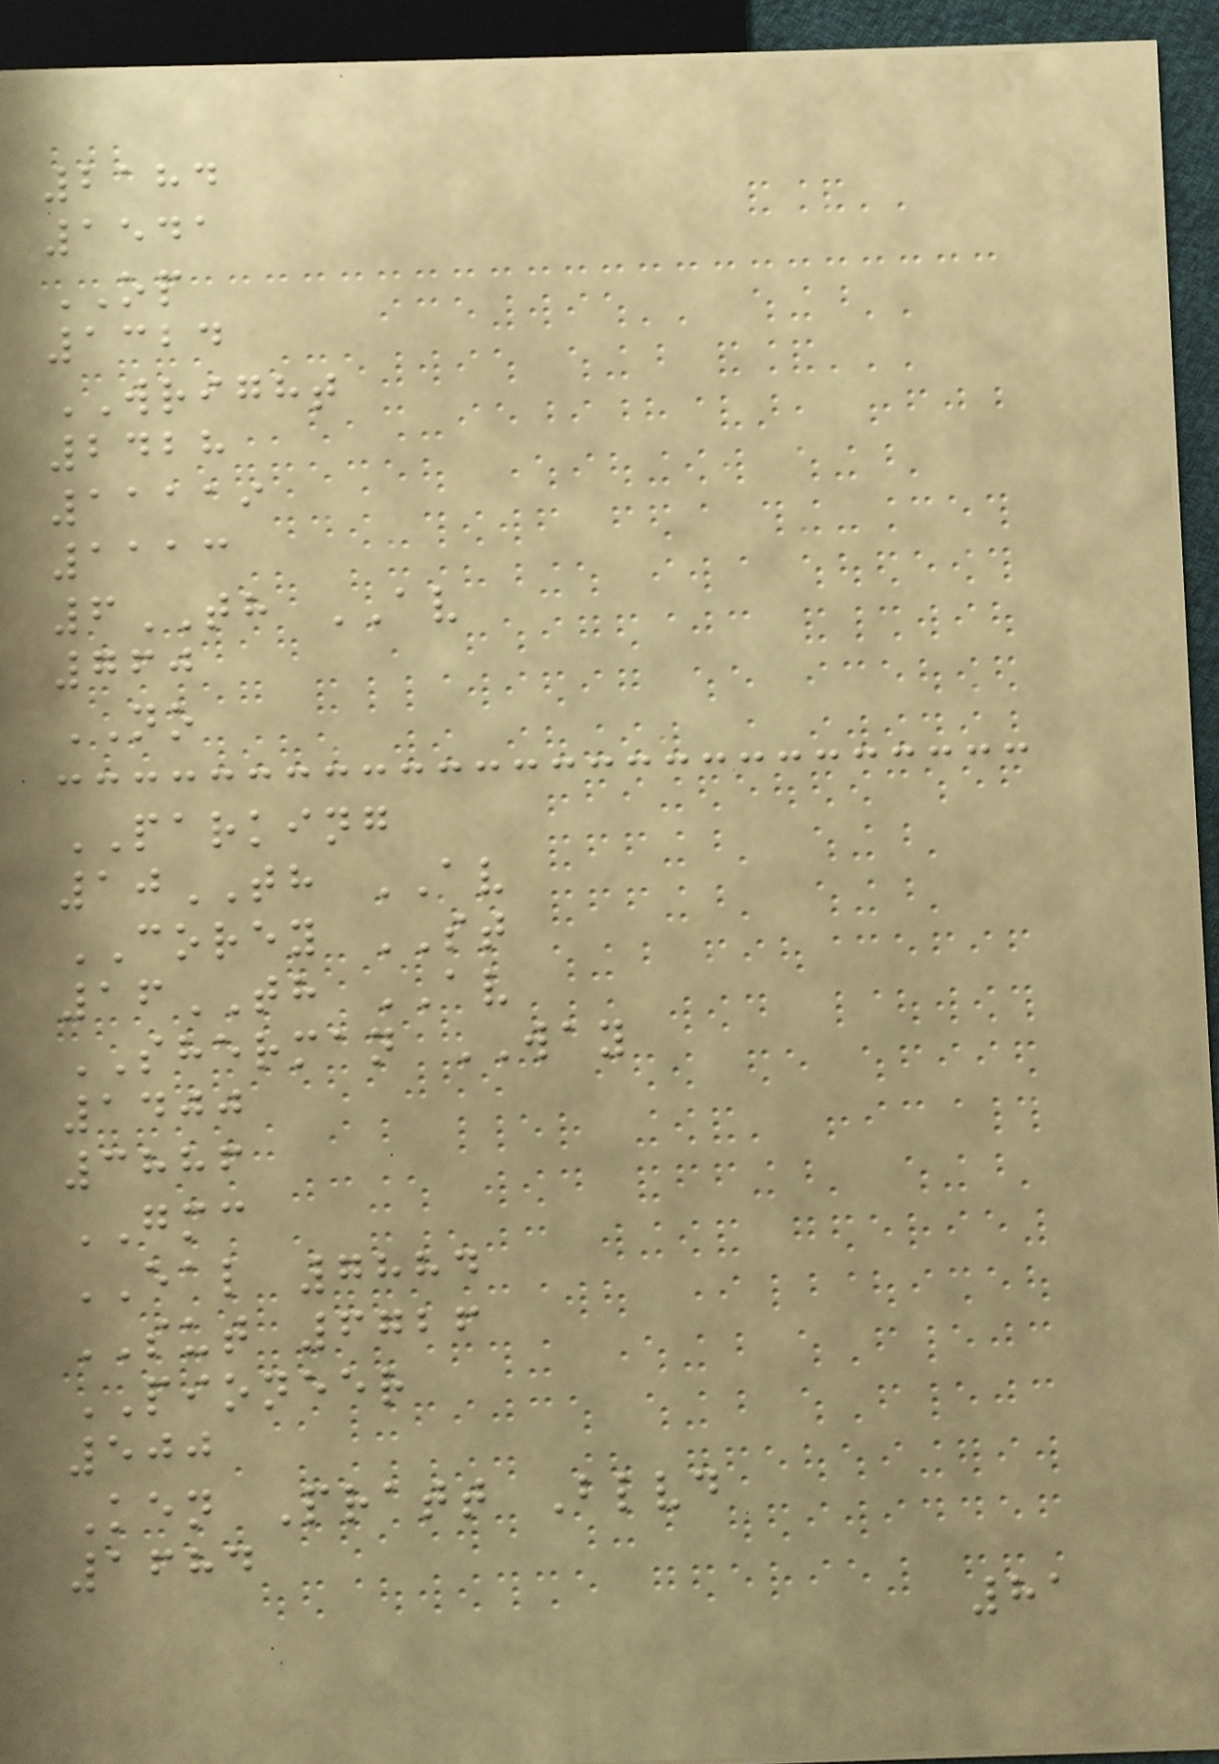2184
1541
OP
1324
WRIGHT
2428
11119
1113
6TH AV
760
NO
PARKING
10TH AV
COREY ST
16TH AV
SHERMAN WAY
1400
3886
GMC
EAL 7884
SUT 6726
PIONEER
500
Ken Pratt Blvd
1684
81
